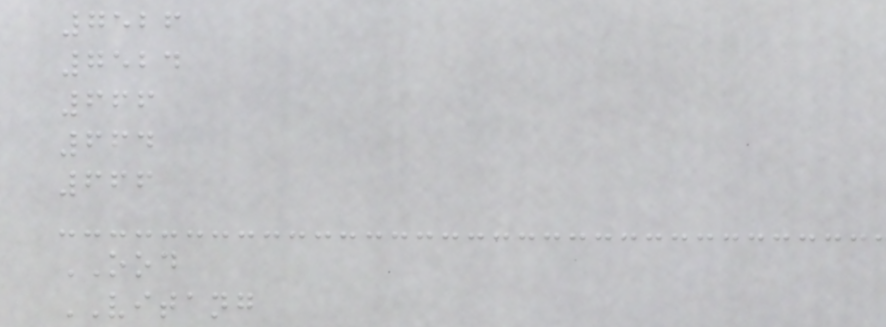7526
7524
666
664
666
OOD
VITANG
